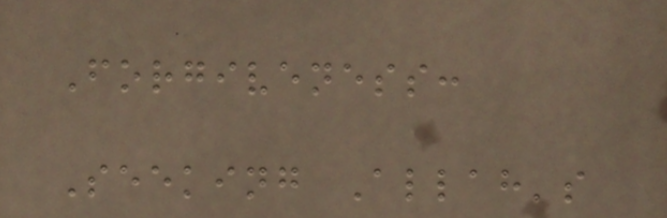Forgiveness:
Seeking Allah's
